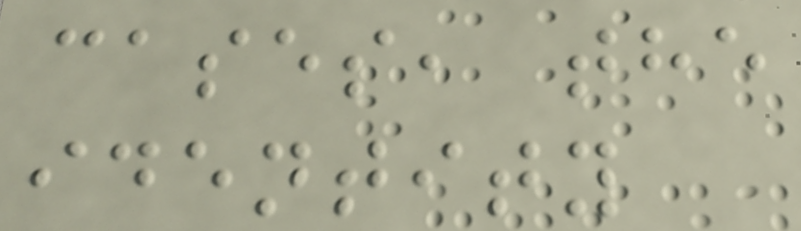cases, the
identity
